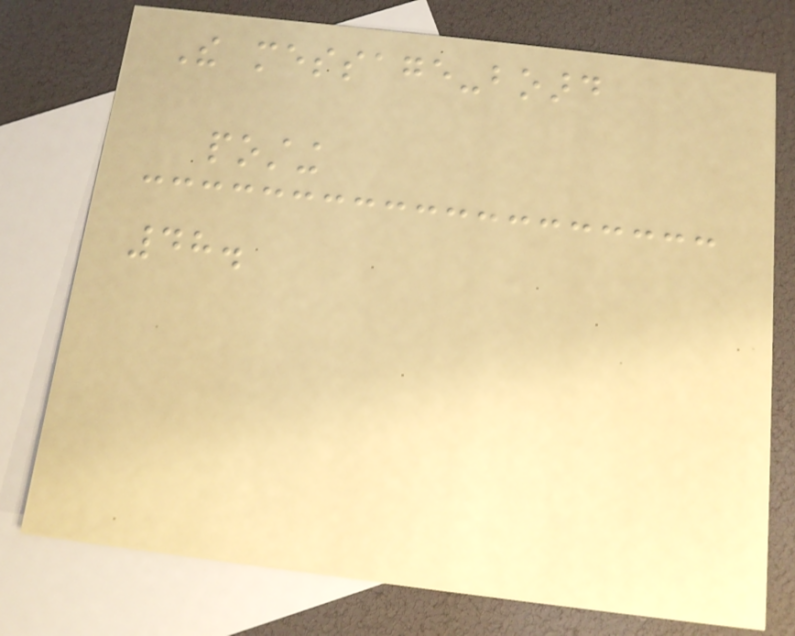The message-board
posting
48.
